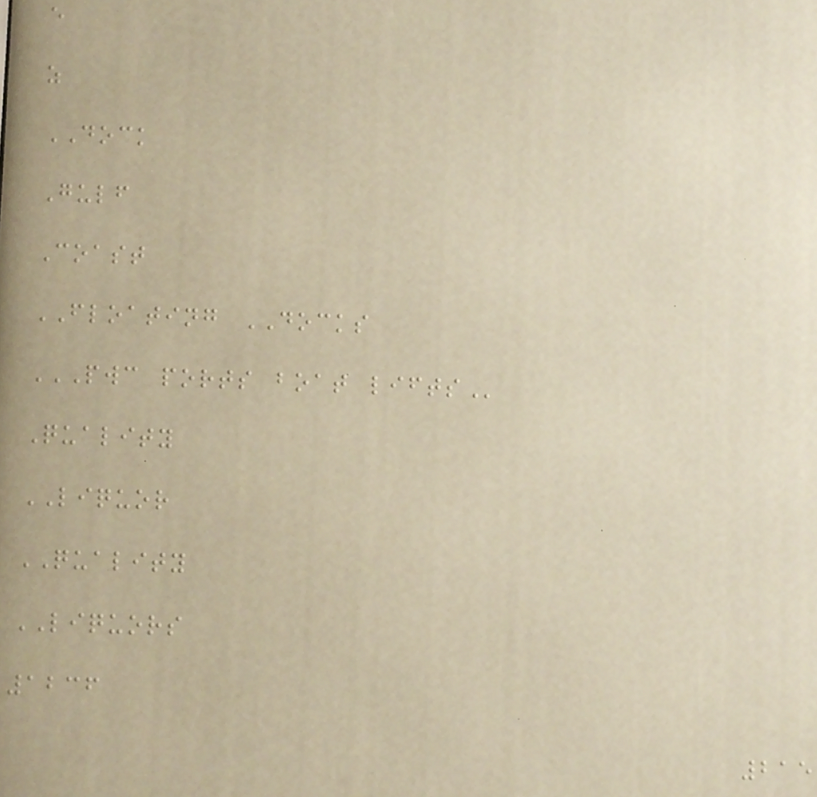e
z
DOCK
Gulf
Coast
FLOATING DOCKS
PWC PORTS BOAT LIFTS
Quality
LIQUOR
QUALITY
LIQUORS
1236
215
